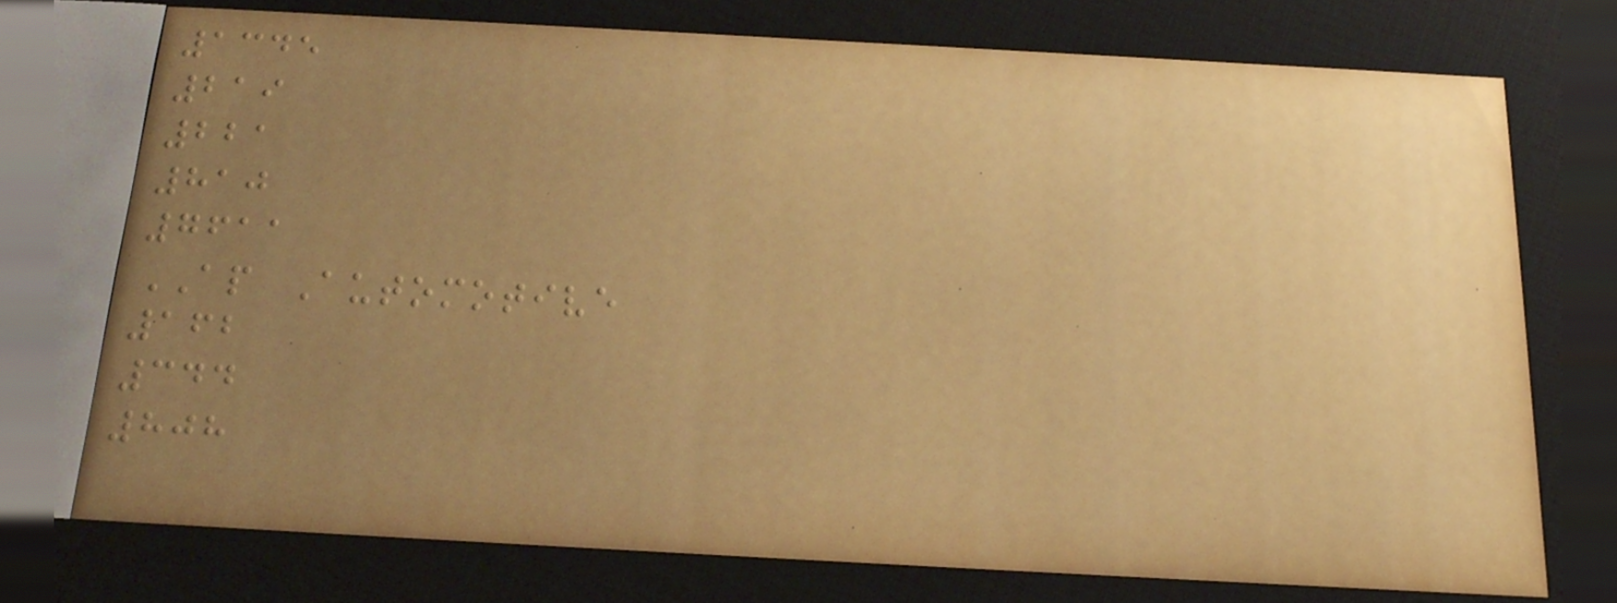1345
219
221
810
7611
AP Automotive
162
344
808
